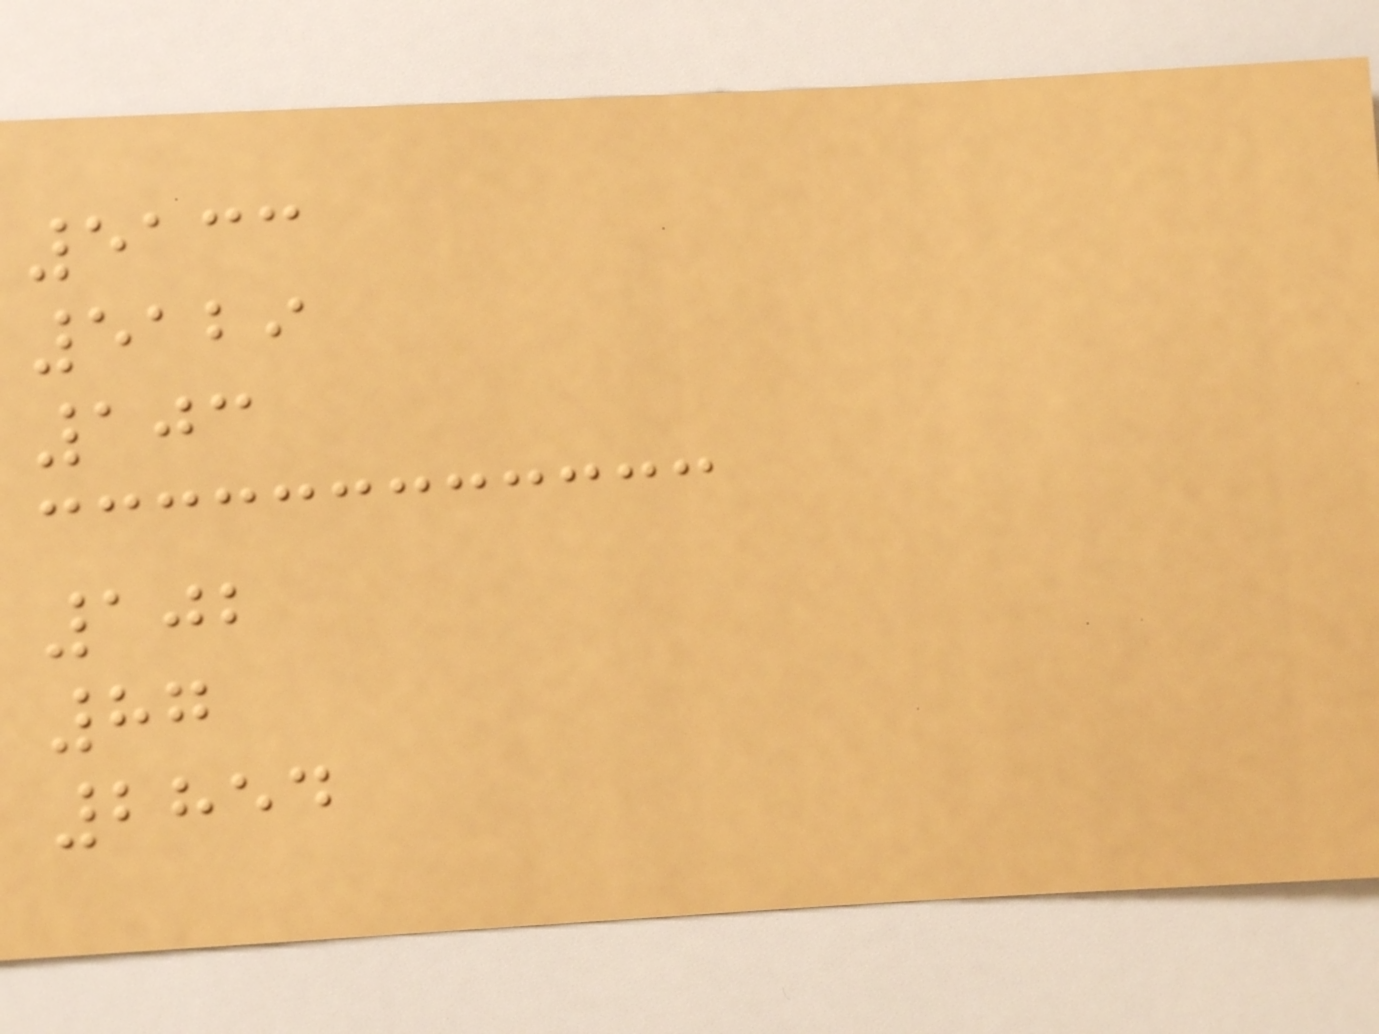5133
5129
103
102
87
2854
